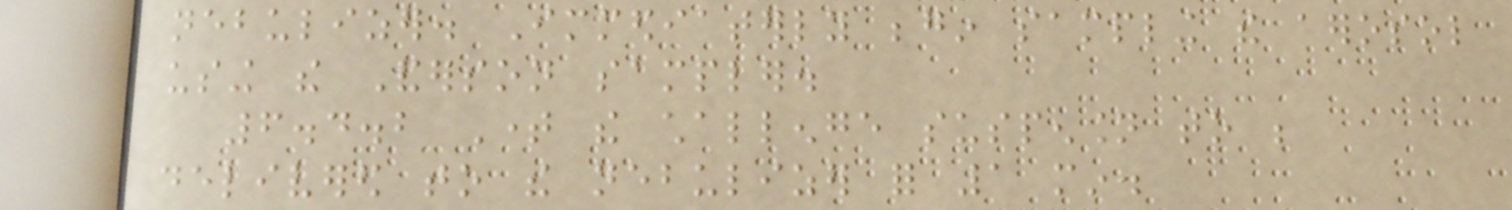nebulizer. Immediaterly begin sampling the aerosol
using the Anderson sampler.
6.4.2 Time the challenge suspension to be
delivered to the nebulizer for 1 min.
